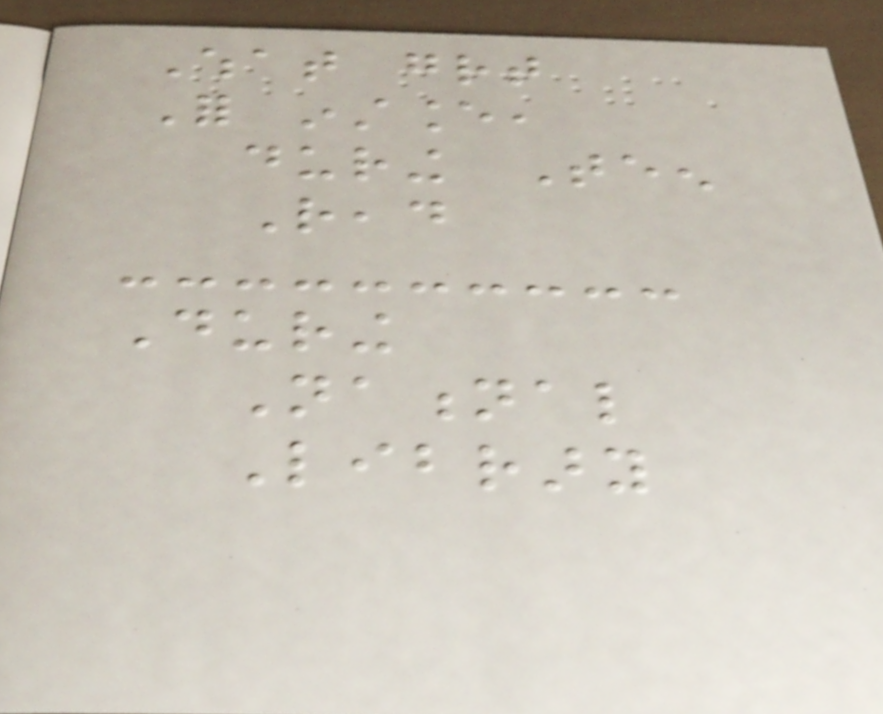What great
For instance,
during Teen
Read
During
National
Library
